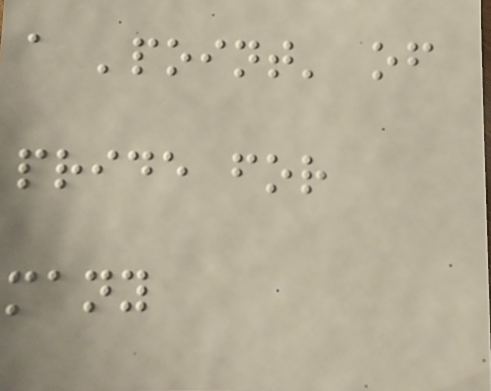a 'point' of
pride for
many
